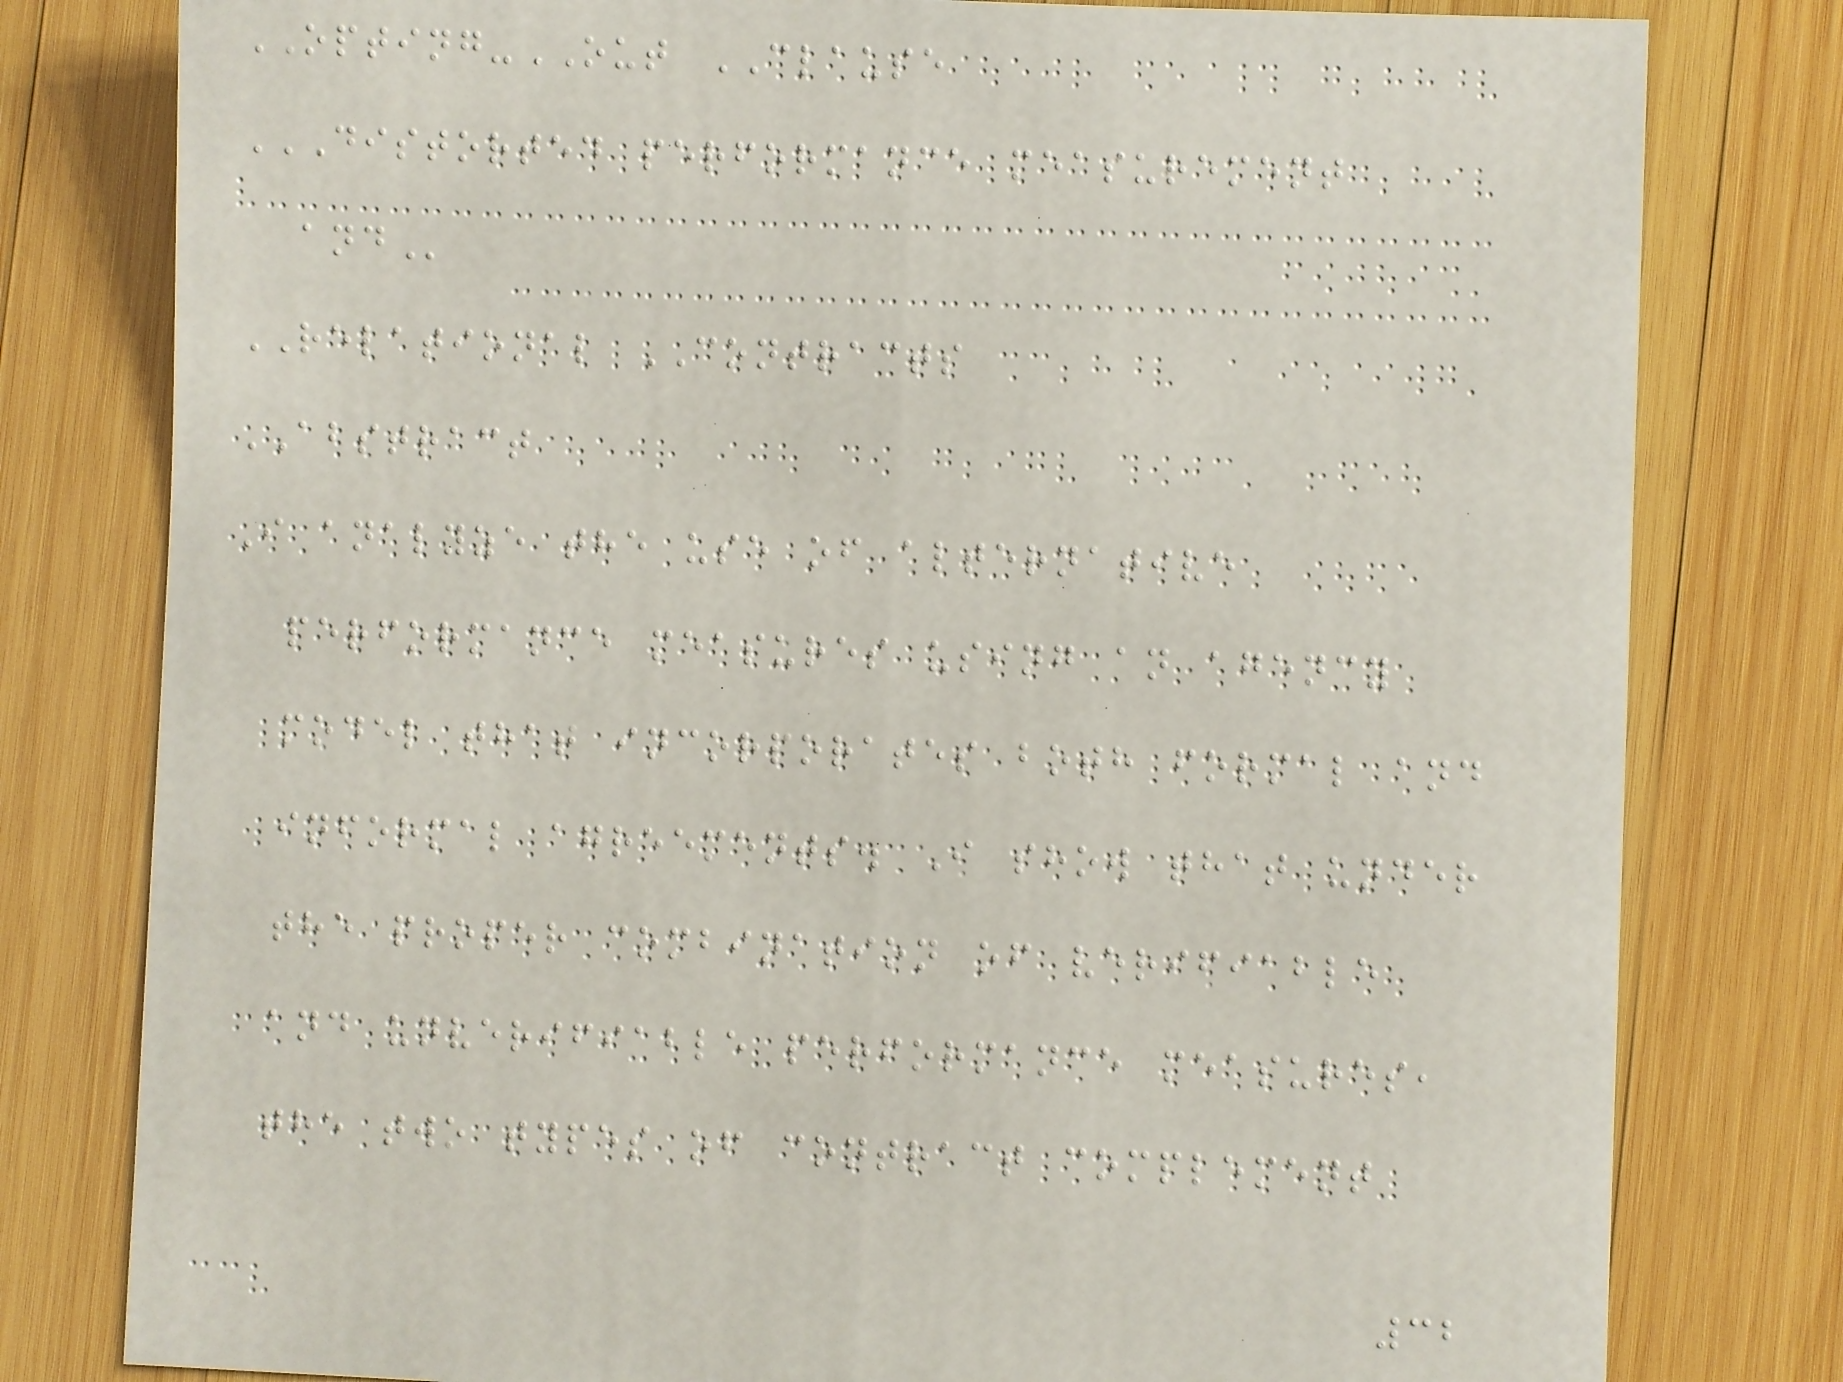OPTING-OUT CLAUSE
DISTORTED PERFORMANCE MEASUREMENT
AND
RELATIONAL CONTRACTS
ABSTRACT
I analyze the use of alternative
performance measures using an agency
model that incorporates both formal and
informal agreements. I show that under
the proper combination of verifiable
and unverifiable performance measures,
the two types of contract complement
32
